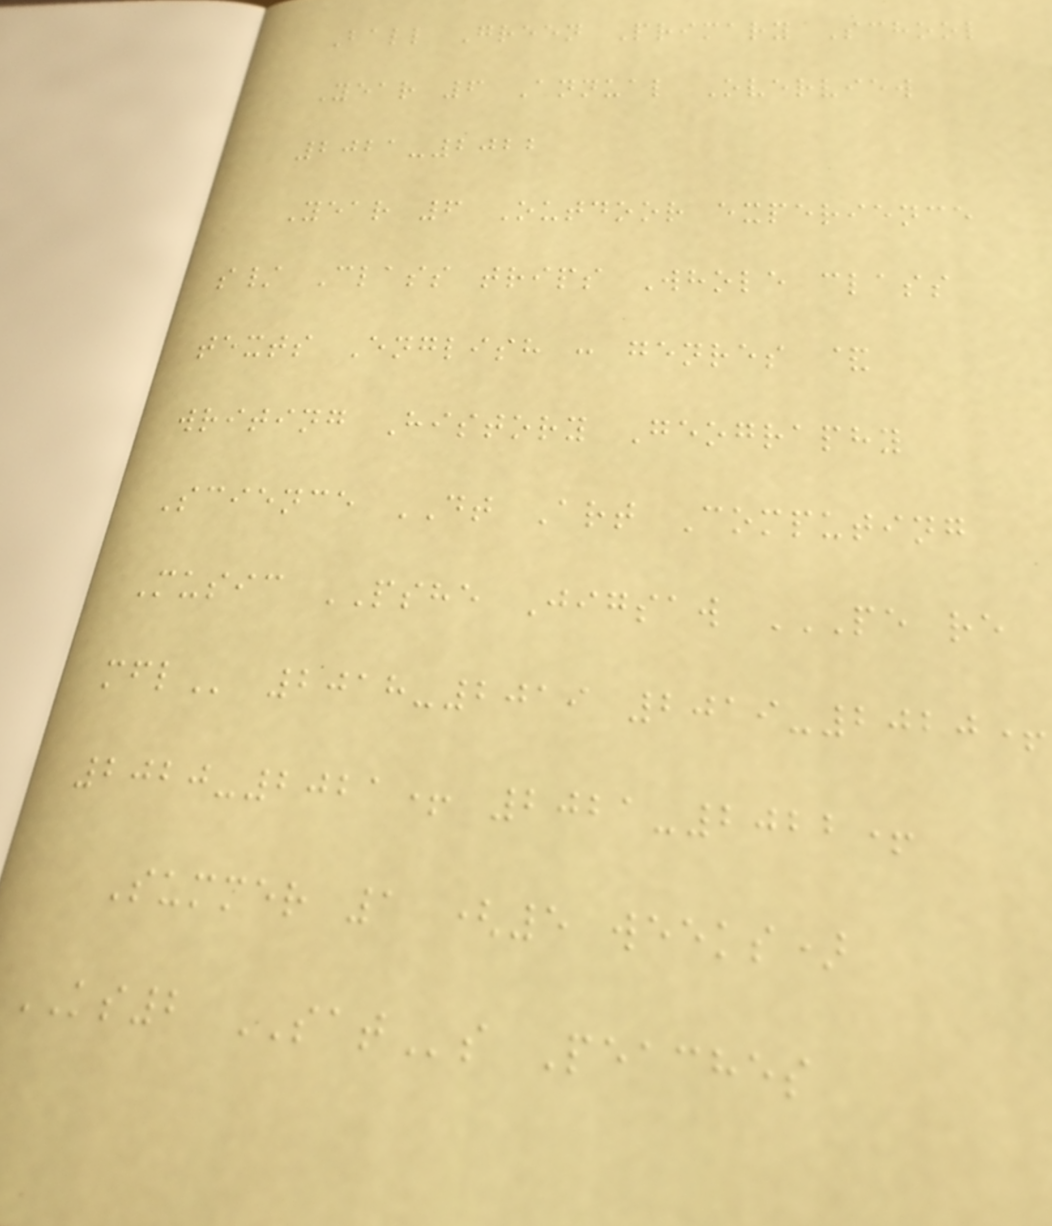Ball Green Primary School
Year 6 Annual Overview
2021-2022
Year 6 Outdoor experience
s/ Class trips Whole class
texts English : genres &
writing History Geography
Science DT Art Computing
Music PSHE Jigsaw PE RE
MFL 2018-2019 2019-2020+
2020-2021+ 2021-2022+
Summer 1 (5 weeks)
KS2 SATs Peaches
